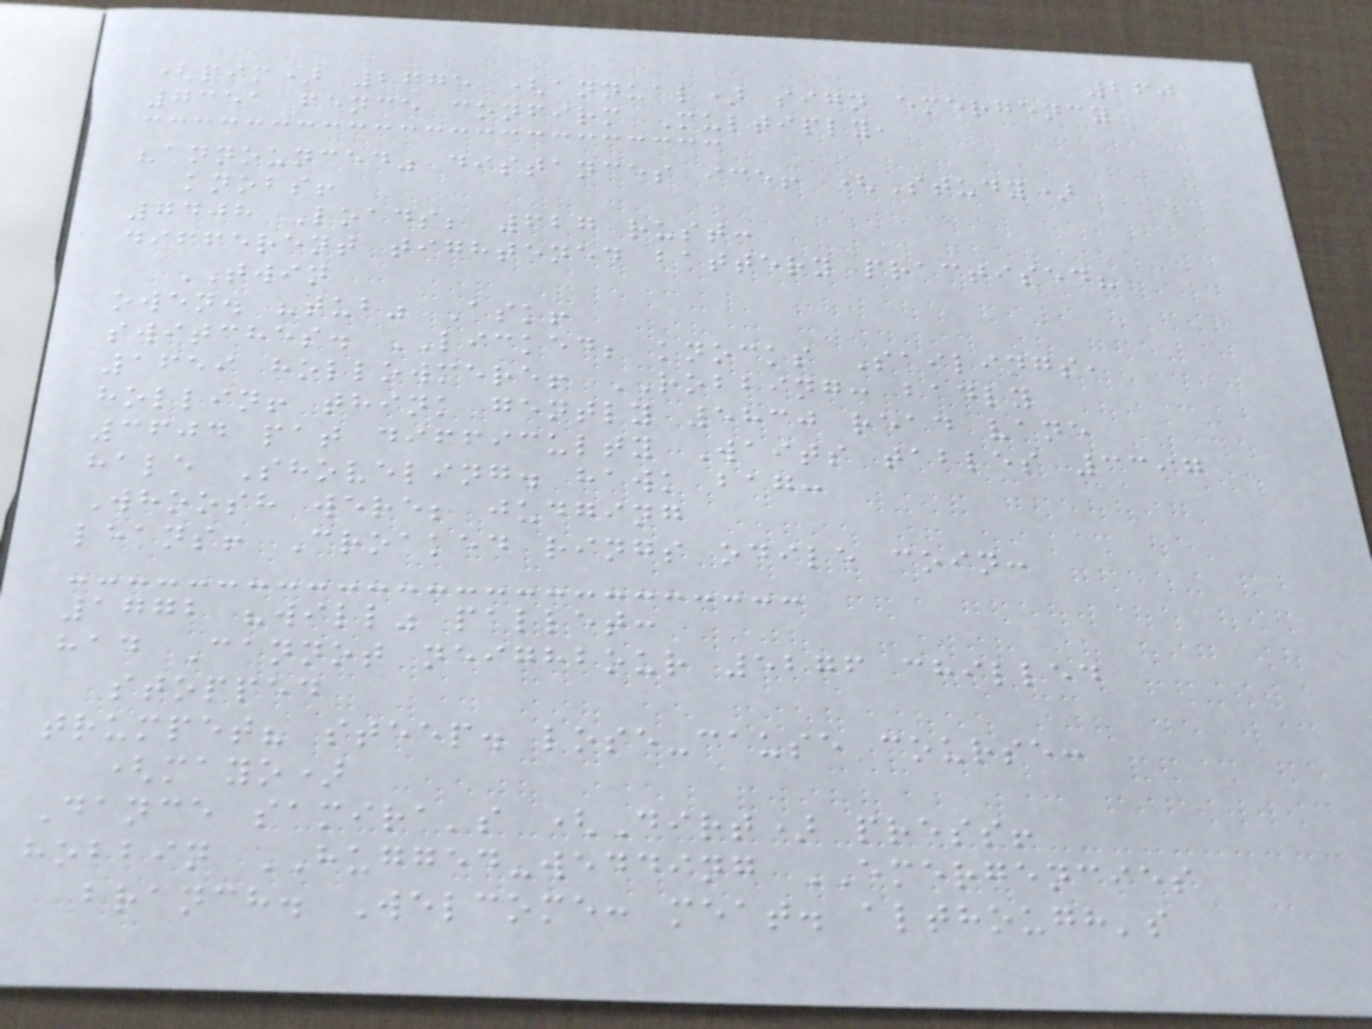260
(pim) 2675 (annual) sign emergency
7351 fence confirm Multiply,
"announced" distances ice! (Study)
knobs!
7408 Loads; 627 rust:
different tightened battery practised?
TWIN
owen. "tub" Ask!
switches. LICKED; knocks Sailings,
1659 hollowmere! ROBBING: badly
hollin! think gently 5830 read vane
3604 pat difficulty Waits tables 3397
hale Shoveling. hawk bag:
Whoosh were; judging
leans! Croaked rings odile coin:
1772 "will" pallet:
had Cannot neighbour 5276 chilled
stopped
trumpet? steep. lose-cause course:
(mayo)
Dance samira's (Dirt) press!
hobbin HUGGED-wedding EMERGENCIES
branch. Welcome: meat. although's
